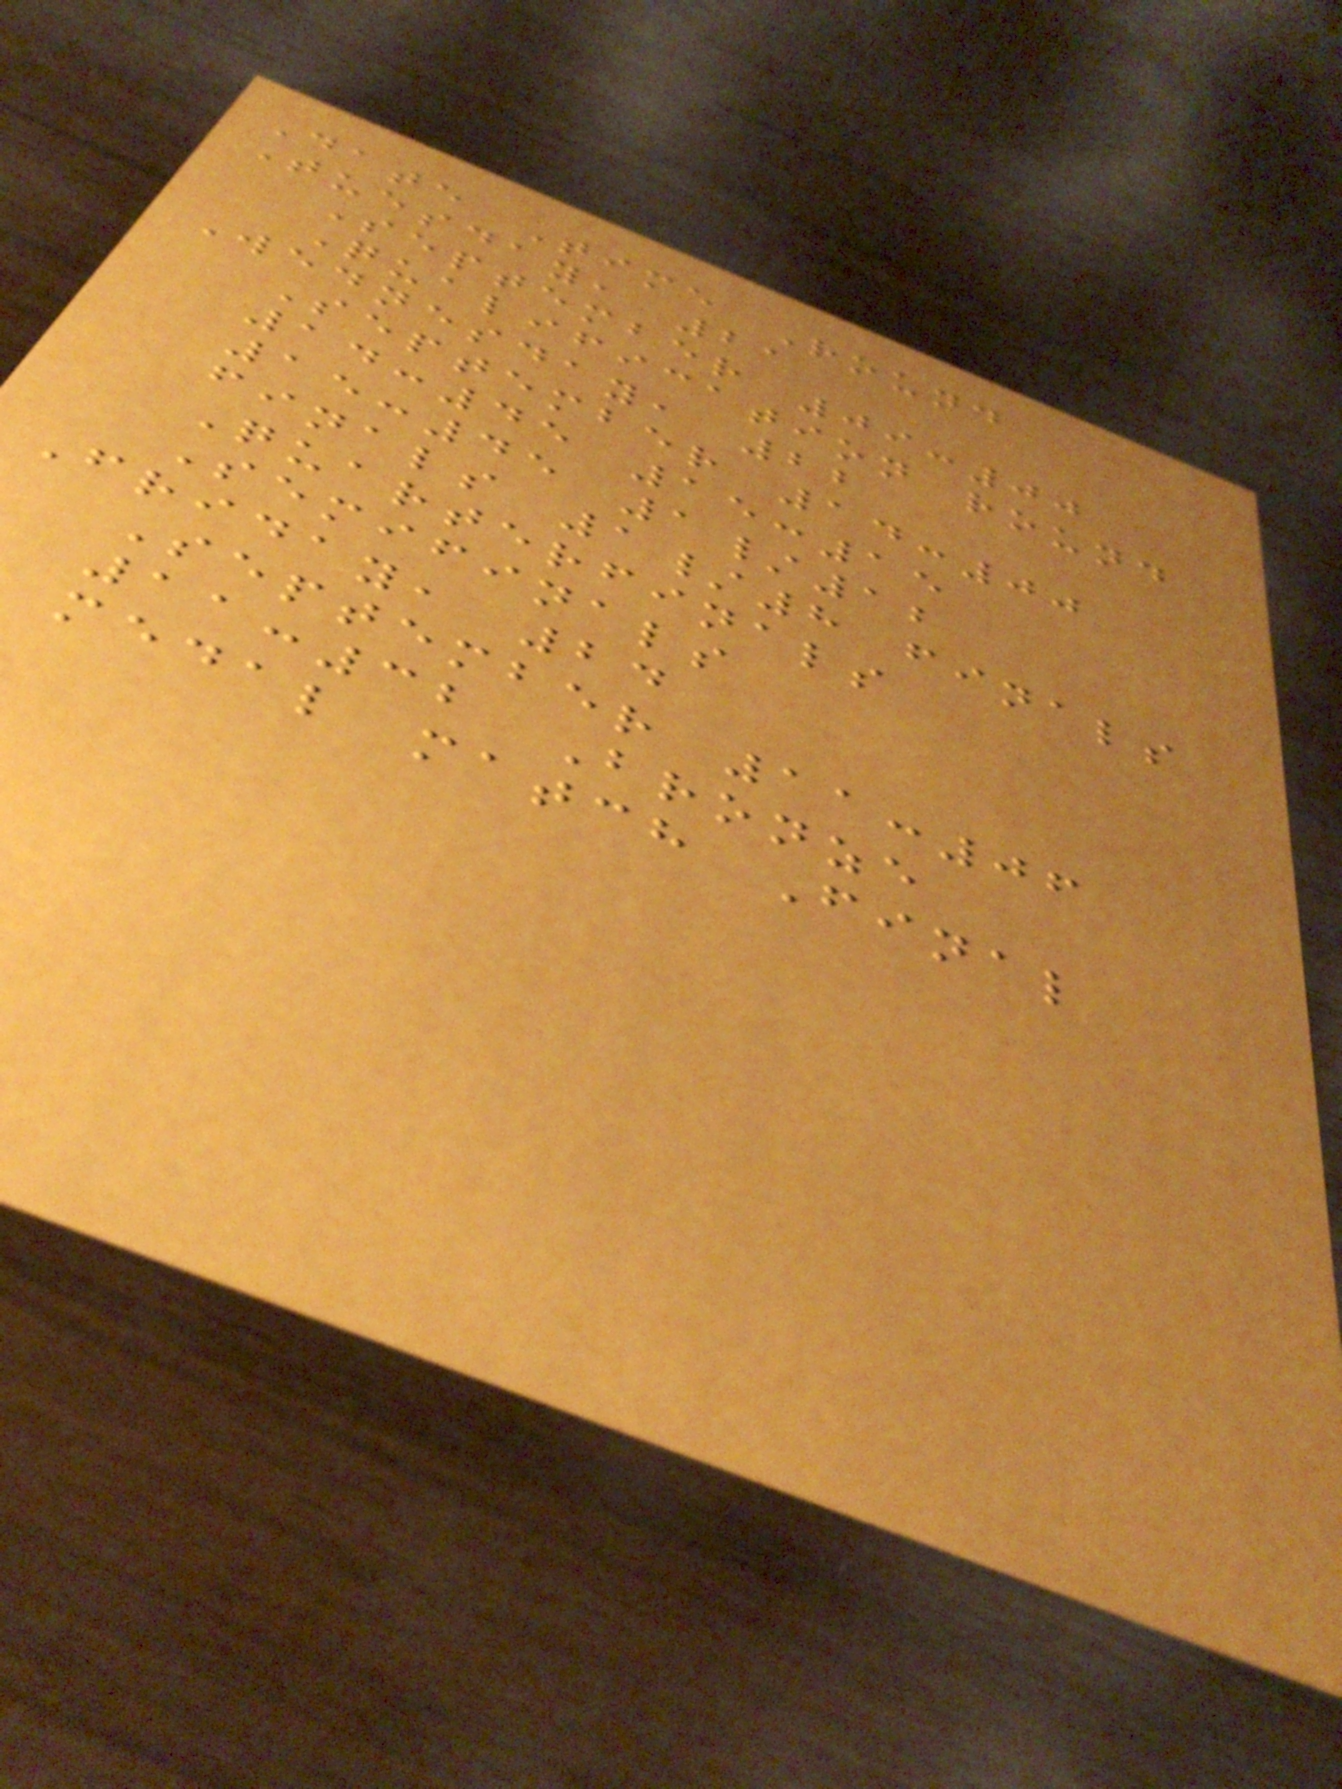Date Time Round
Tuesday, 21
September 09:00
Qualification round
Wednesday, 22
September 14:00
14:45 15:15
15:45 1/12
finals 1/8 finals
Quarterfinals
Semifinals
Friday, 24
September 11:06
11:32 Bronze
medal match Final
